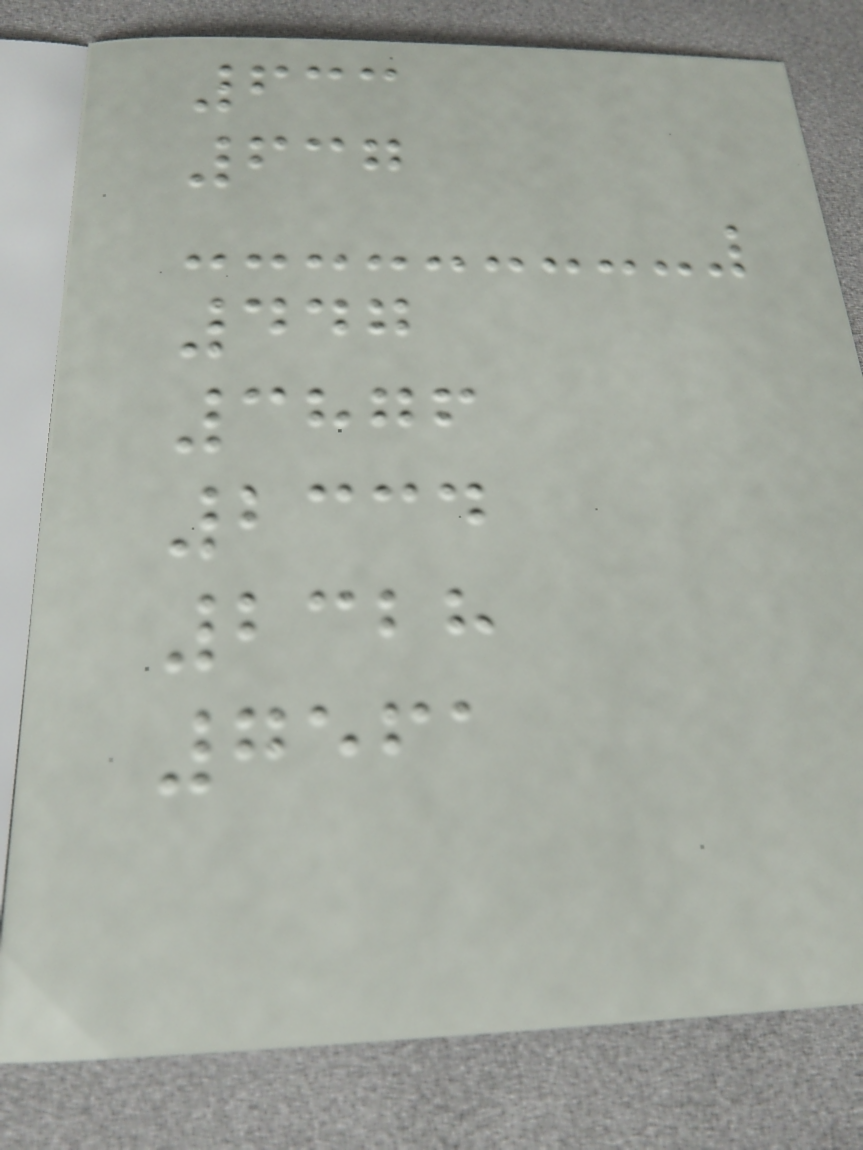633
637
447
3876
2334
2328
7561
